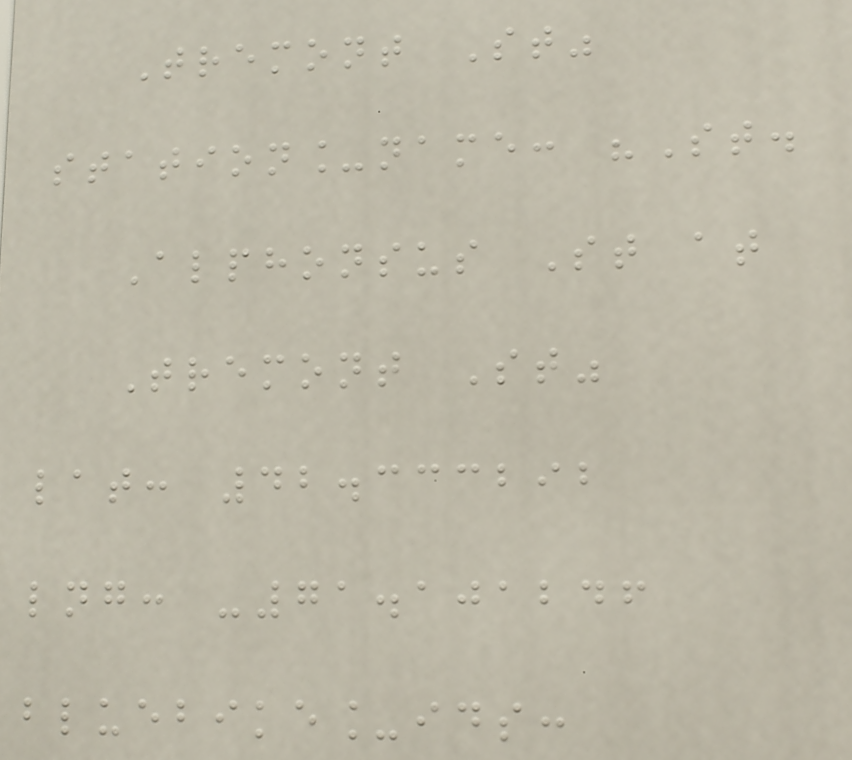Tremont St"
station_name: "St.
Alphonsus St at
Tremont St"
lat: 42.333292
lng: -71.101246
bluebike_ids:
